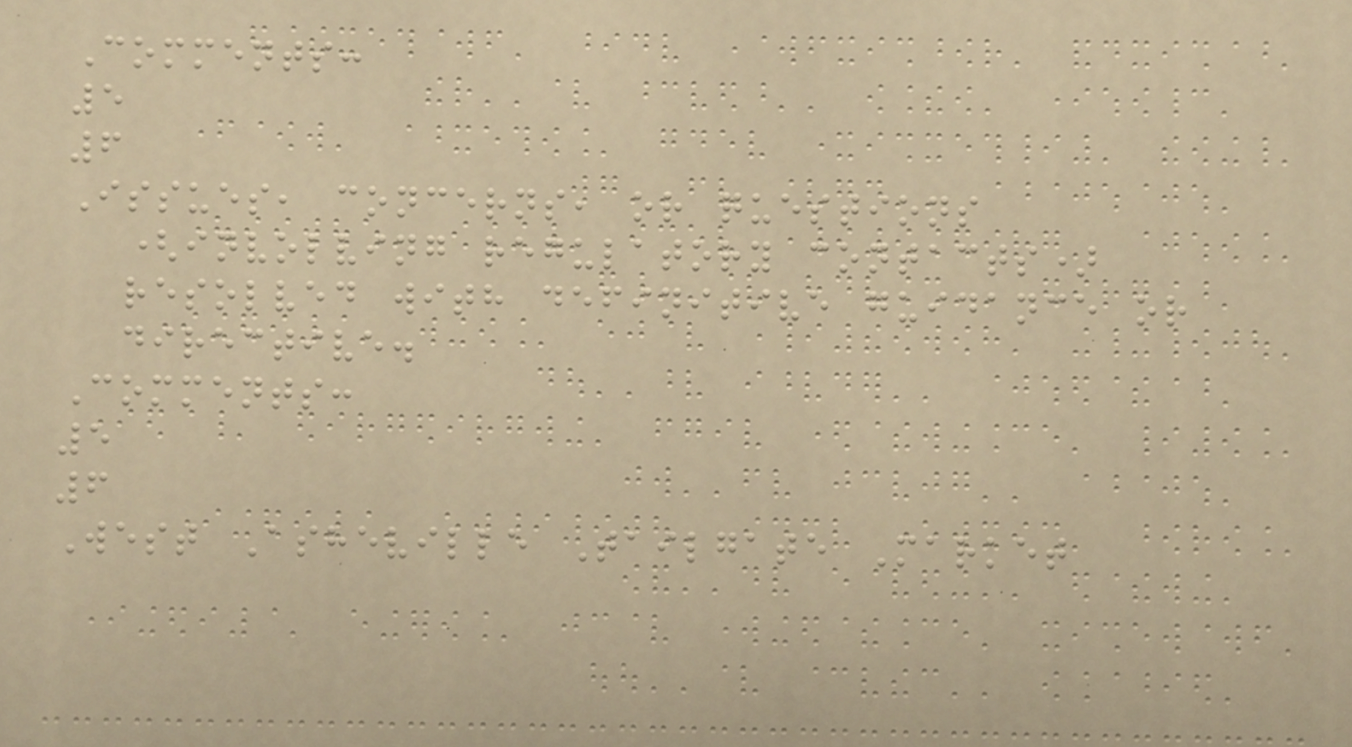Comments:
5
6
Issues, concerns, or questions
(involving regulatory contacts)
resolved with definitive guidance or
directive.
Comments:
5
6
West Asheville Tailgate Market
